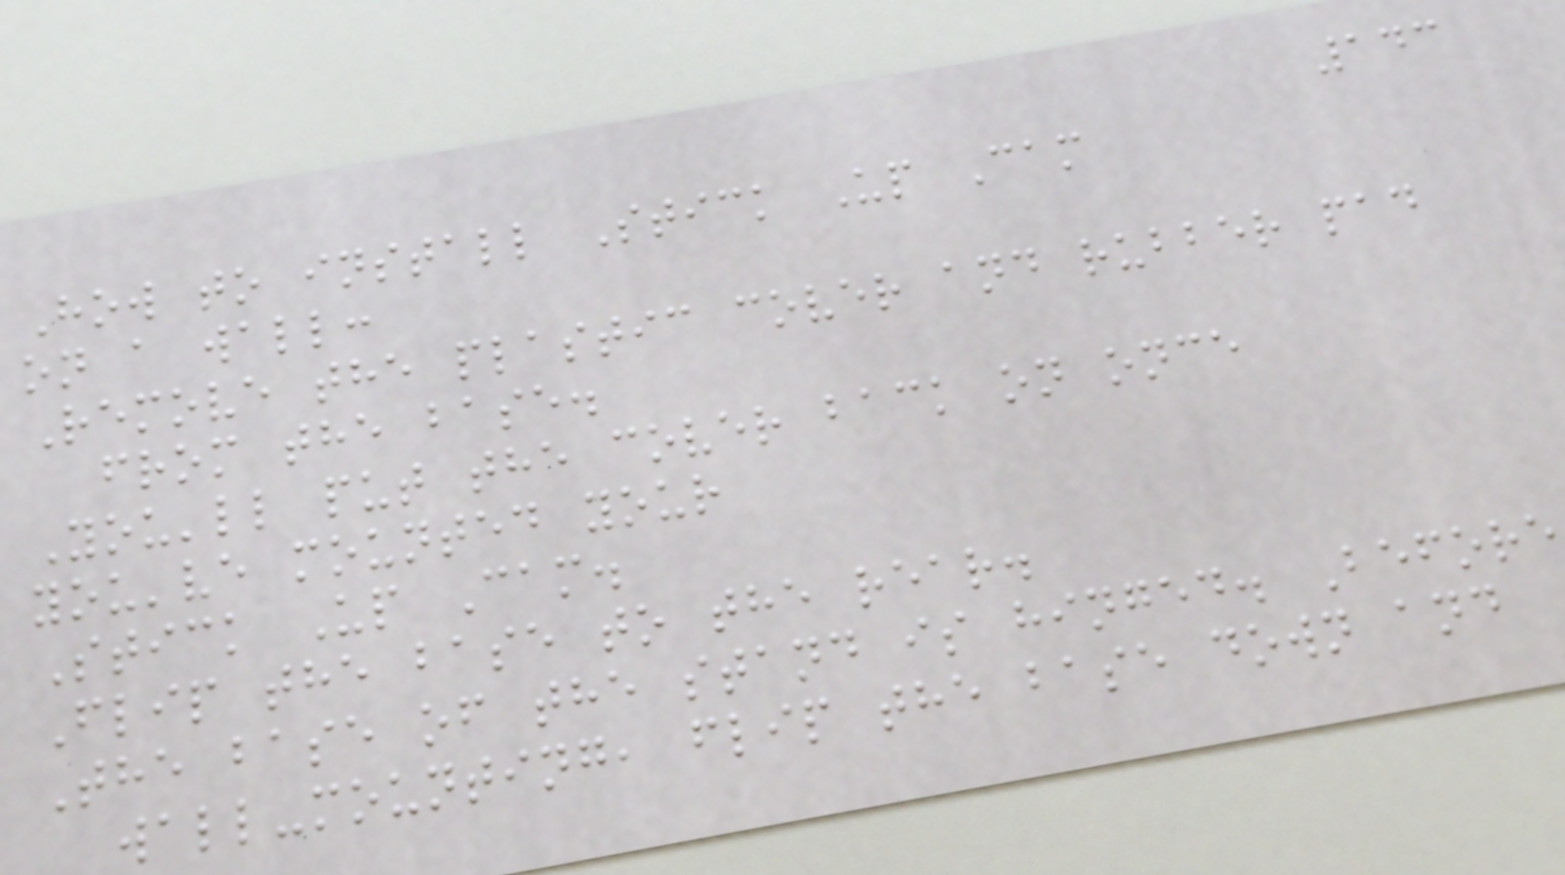143
How to install Stick Up Cam
on a wall:
Remove the plastic cover and rubber pad
from the base.
You'll put the cover back on once
you've mounted your
Stick Up Cam.
Flip the base to the rear.
The base of the stand is hinged. Before
wall-mounting, flip the base down and
